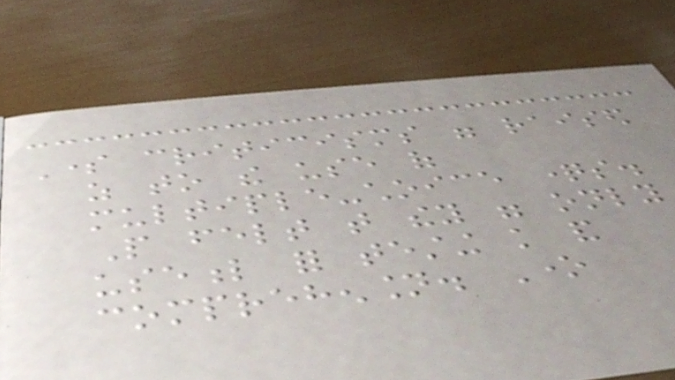Some criticisms were raised
as to the use of
multiple-choice questions.
People felt that they were only
useful for testing knowledge and
comprehension. One
